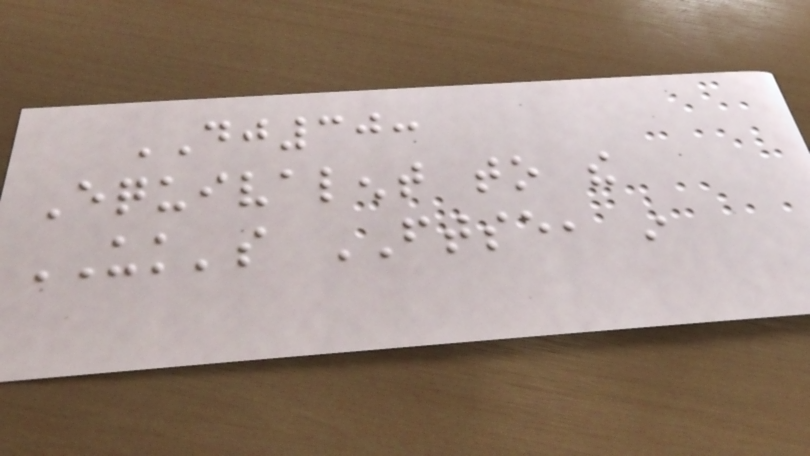DJ30:
Equivalent to the
UK's FTSE, in
